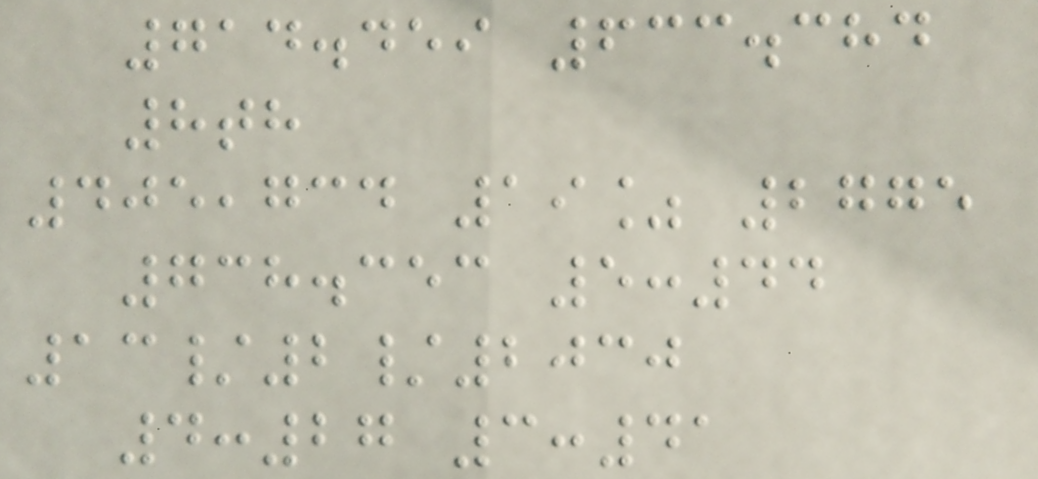714.459 633.384
8th
405,734 19% 2775
738.353 5:44
13/2/2030
4:27 3:41
